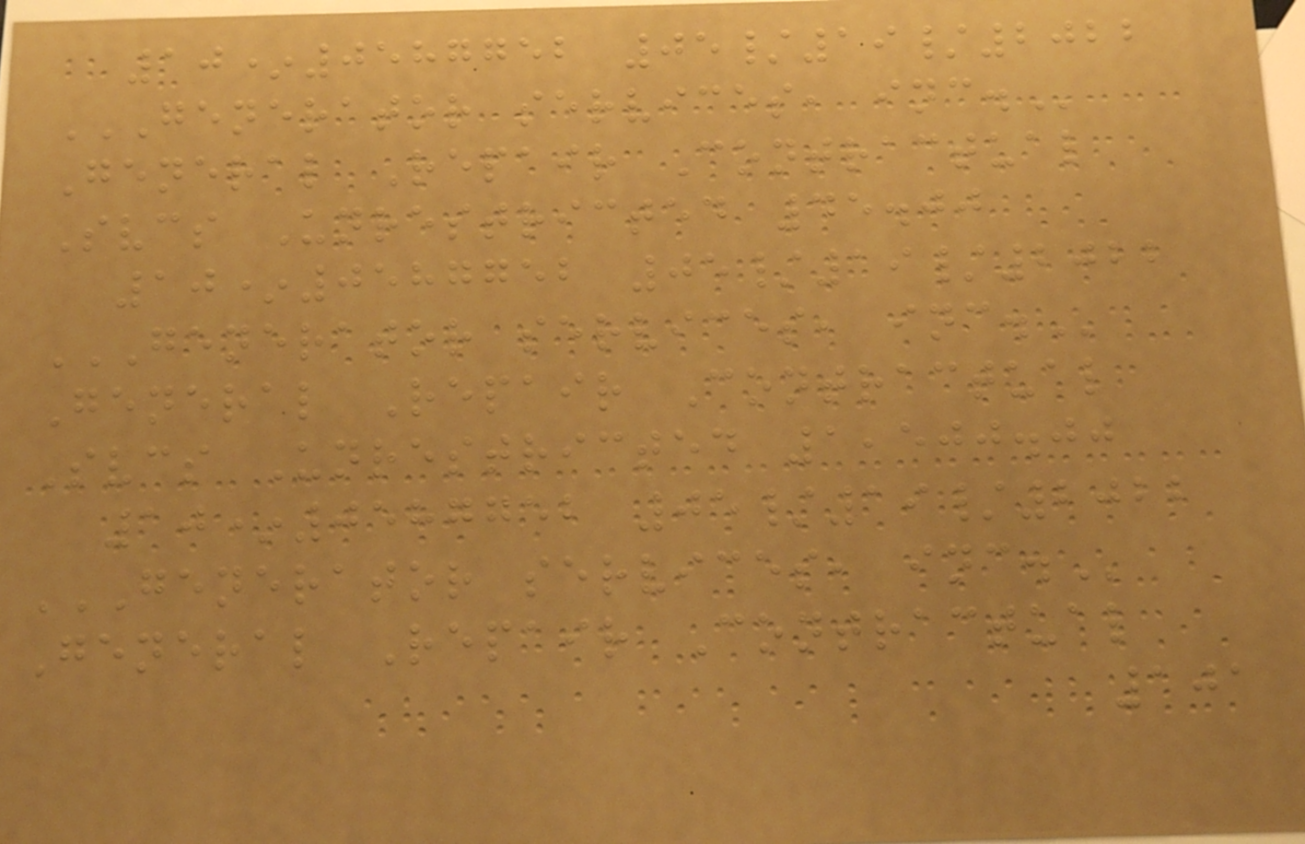10*0587752 05/19/2022
GENERATOR SERVICES, INC.
General Repair Contractual
Svcs Unrestricted 45.00
10*0587752 05/19/2022
GENERATOR SERVICES, INC.
General Repair Contractual
Svcs Unrestricted 1,500.00
10*0587752 05/19/2022
GENERATOR SERVICES, INC.
General Repair Contractual
101
